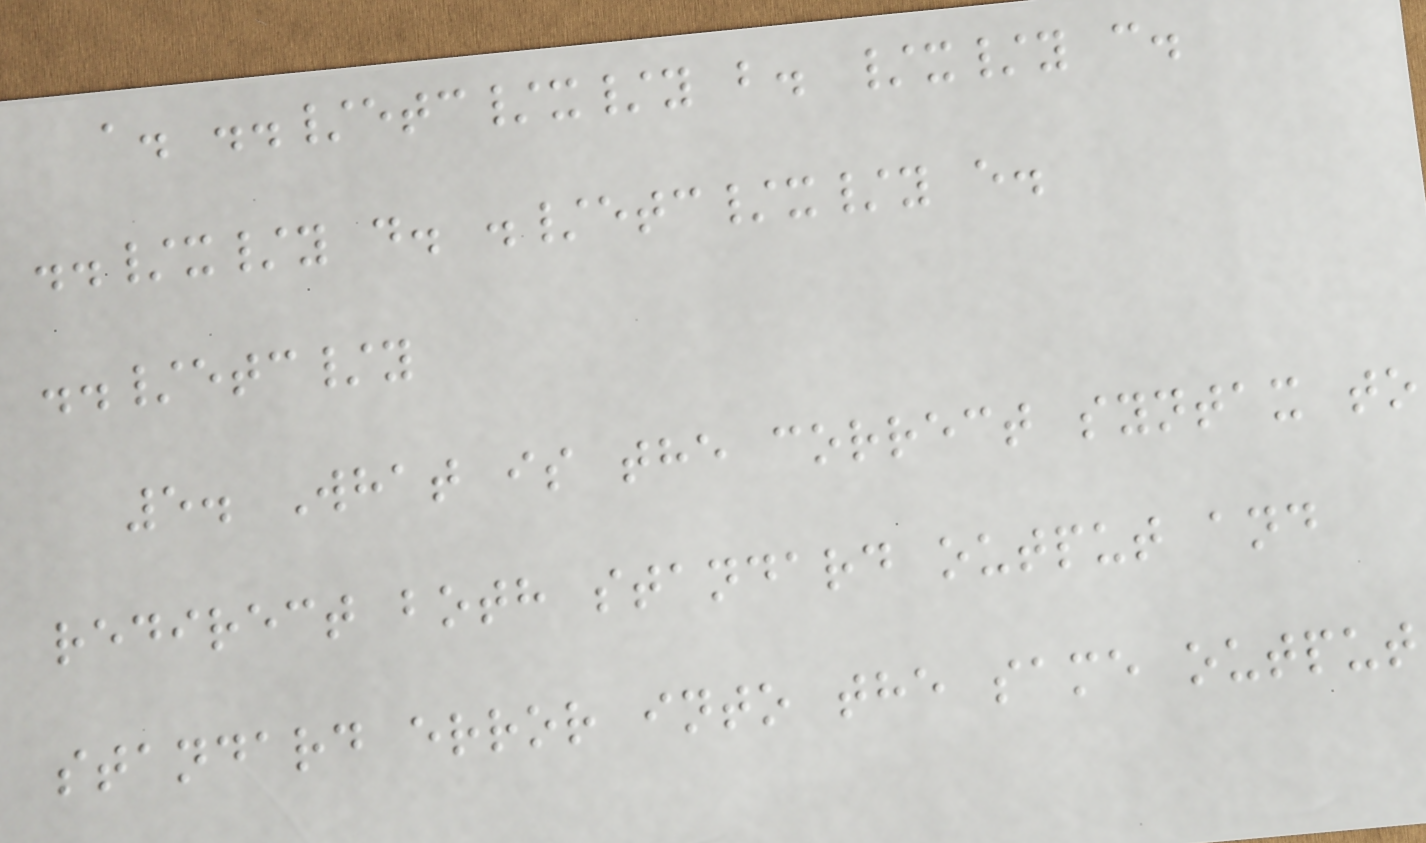a. ../etc/x/y b. /x/y c.
../x/y d. ./etc/x/y e.
../etc/y
5. What is the correct syntax to
redirect both standard output and
standard error into the same output
